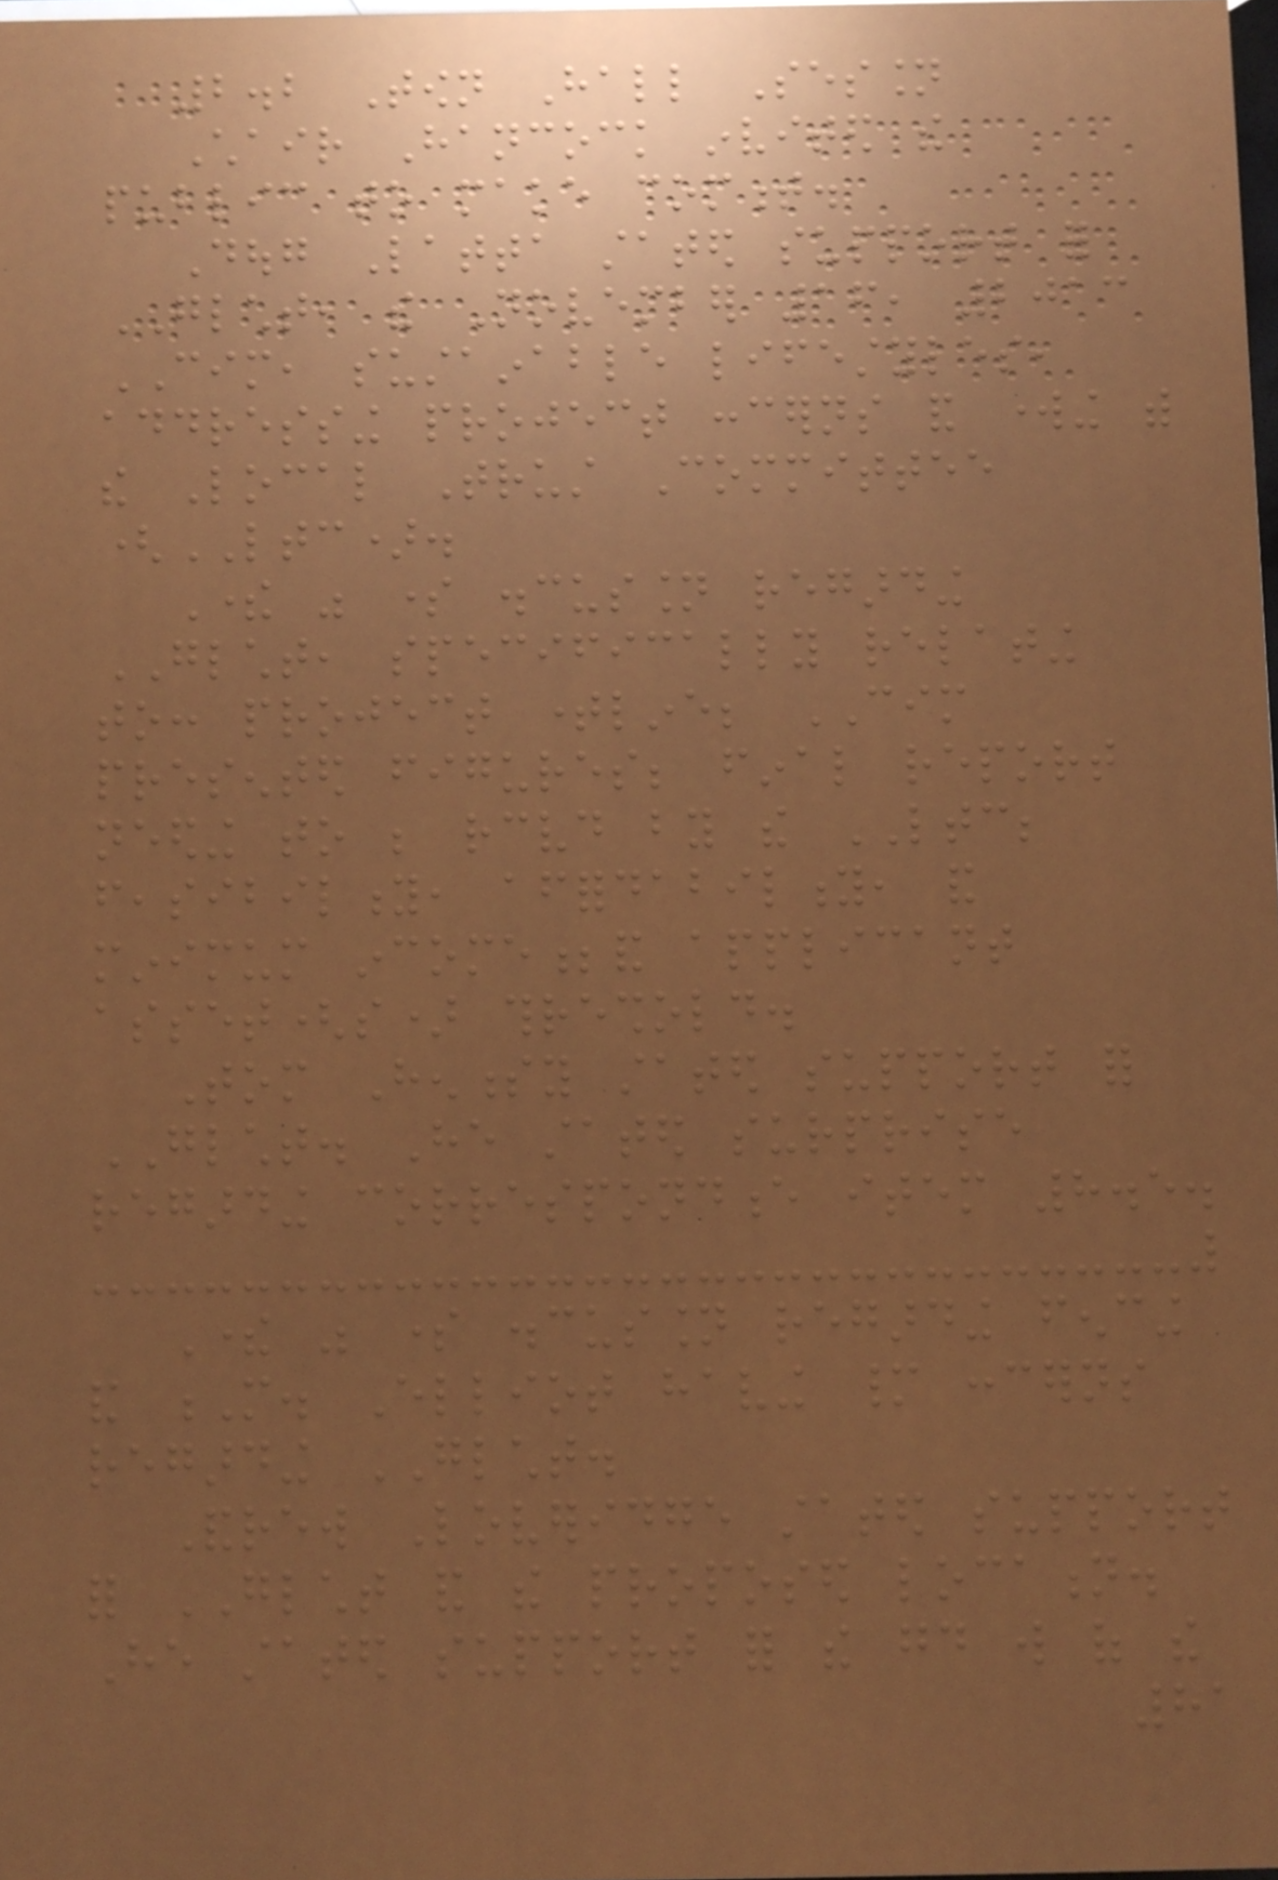2.2 Town Hall Session
Chair Hancock invited the
public to make comment.
Doug Latta stated support for
GLCHT, the November 16, 2013
CIM, sustainable lifestyles,
addressing project concerns and working with
the Local Trust Committee
(LTC).
There was some discussion regarding
GLCHT, specifically relating
to: project timeline; CIM
presented figures; final report
needing to be received by the LTC;
feasibility, affordability, and
minimum income;and applicant
asset(s) threshold.
Tom Hennessy stated support for
GLCHT. He stated surprise
regarding correspondence item 8.5.
There was some discussion regarding fencing
and M. Elliot having many concerns
regarding GLCHT.
Andrew Loveridge stated support
for GLCHT and the proposed location.
He stated support for the good will of the
81
